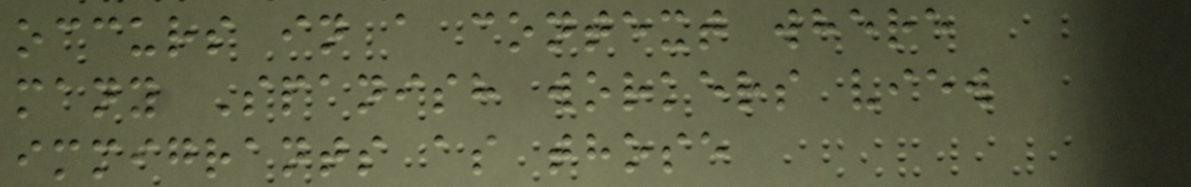occurs in a context where
many Spanish workers view
immigrants as those
